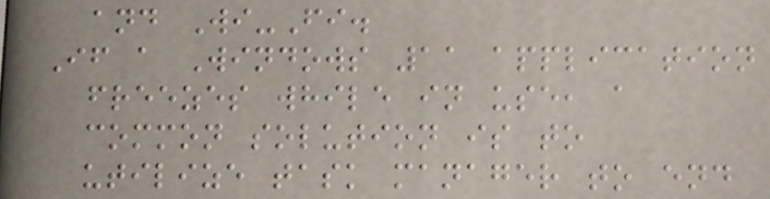and Wi-Fi.
If a Windows 11 application
freezes while in use, a
common solution is to
utilize task manager to end
